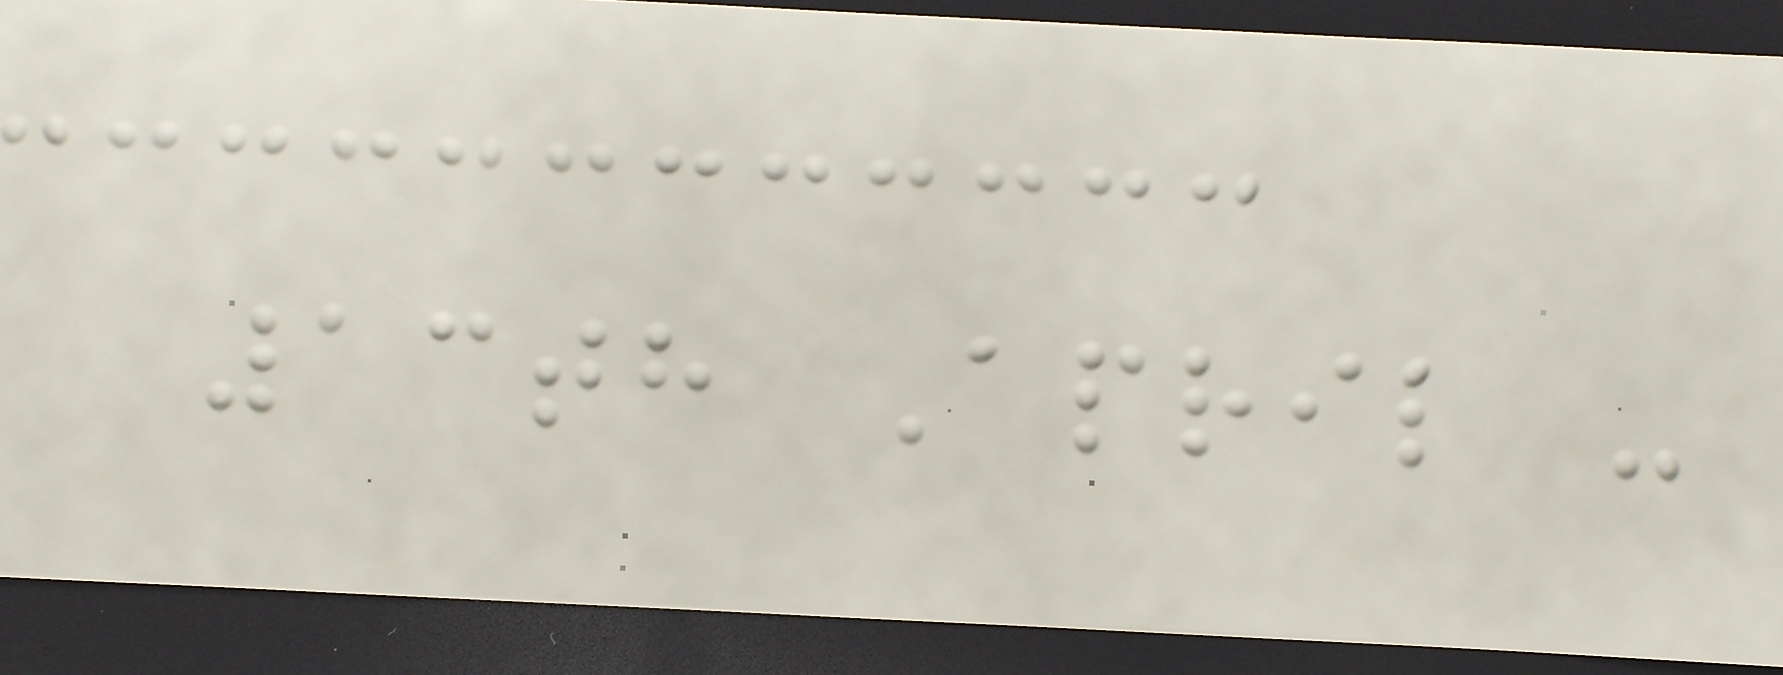13th April -
